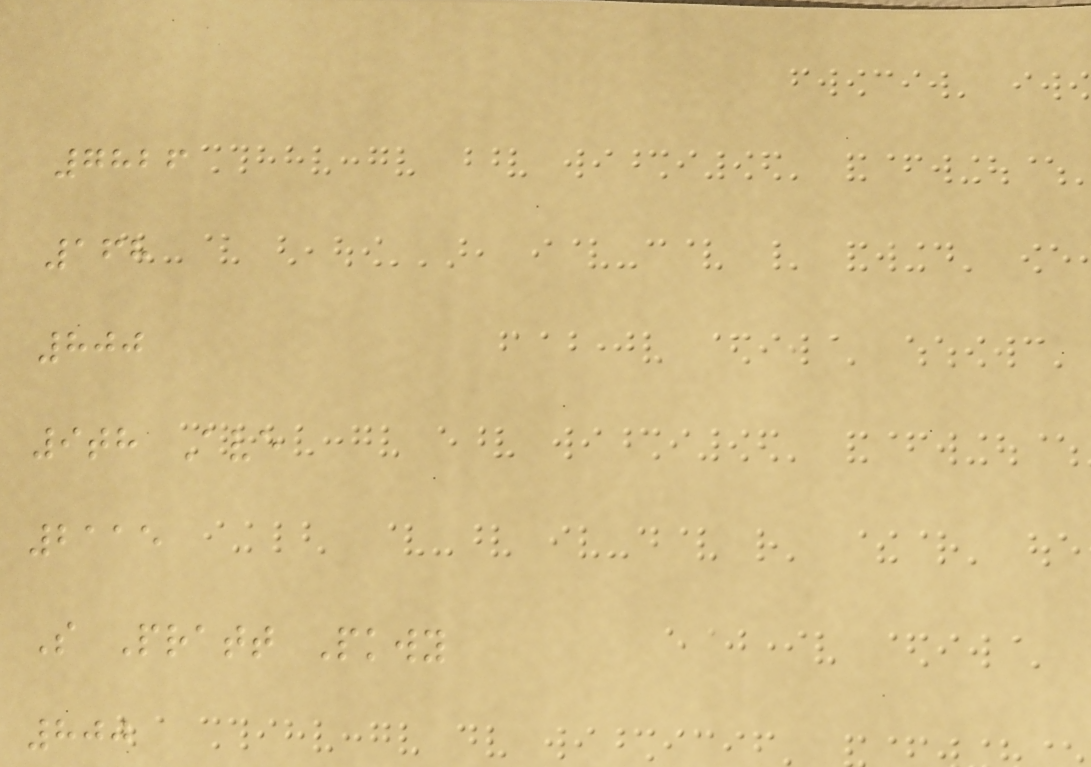7826
168
800
9th Ave
2115
S Pratt Pkwy
800
